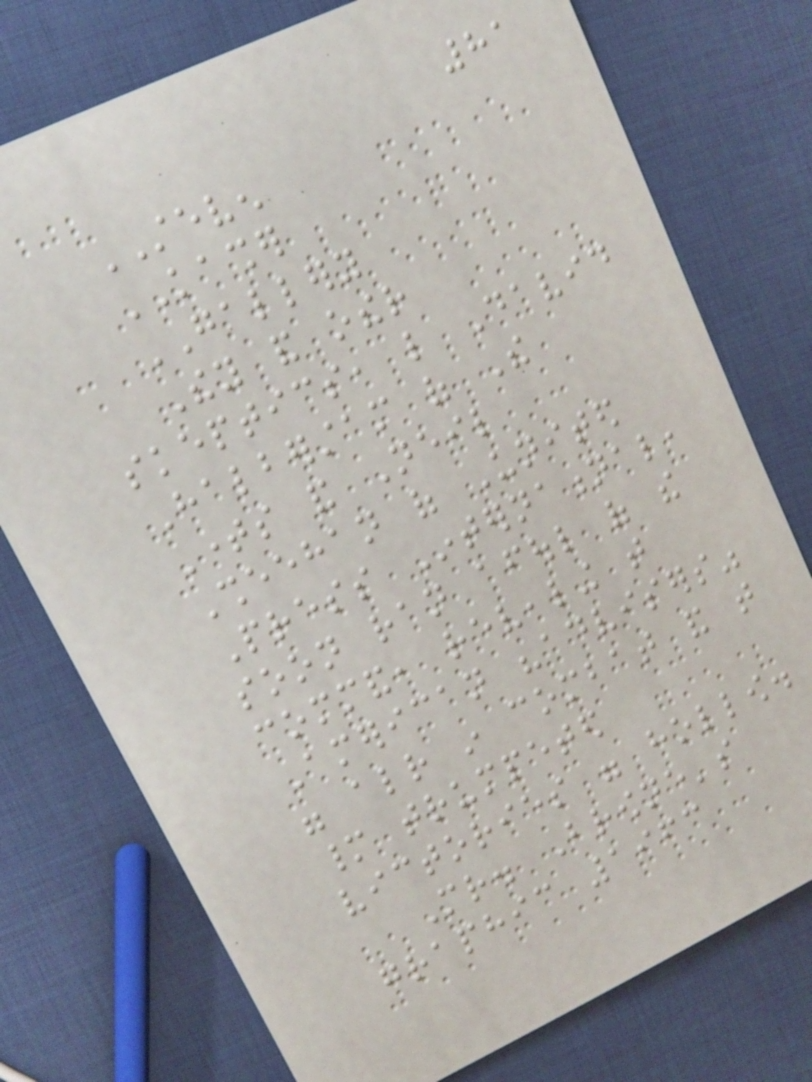81
STEVEN
KASHER
GALLERY
They and other
skeptics, like David
Halberstam of The
Times and Neil
Sheehan of United
Press International,
soon ran afoul of the
command, revealing that
American "advisers"
were already in combat and that
many trumpeted
victories were hollow.
Mr. Browne's
graphic 1963
